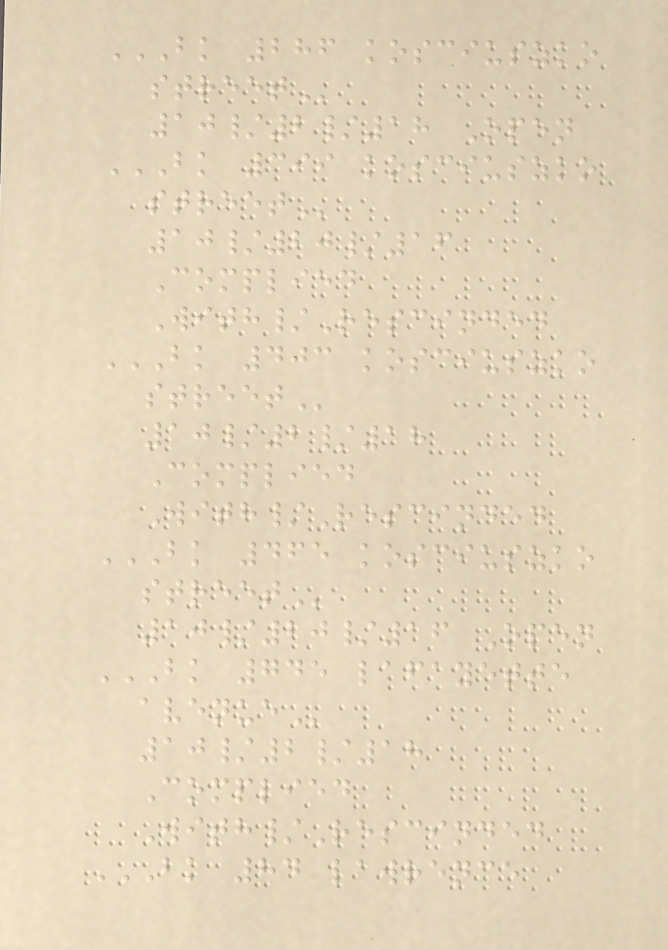BK 286 KOSCIUSZKO
STREET
10/2/18 Open
BK 399 KOSCIUSZKO
STREET
10/20/16
Complied
With/Rescinded
BK 403 KOSCIUSZKO
STREET
10/2/18
Complied
With/Rescinded
BK 465 KOSCIUSZKO
STREET
10/20/16 Open
BK 745 LAFAYETTE
AVENUE
10/2/18
Complied
With/Rescinded
BK 84 LAWRENCE
